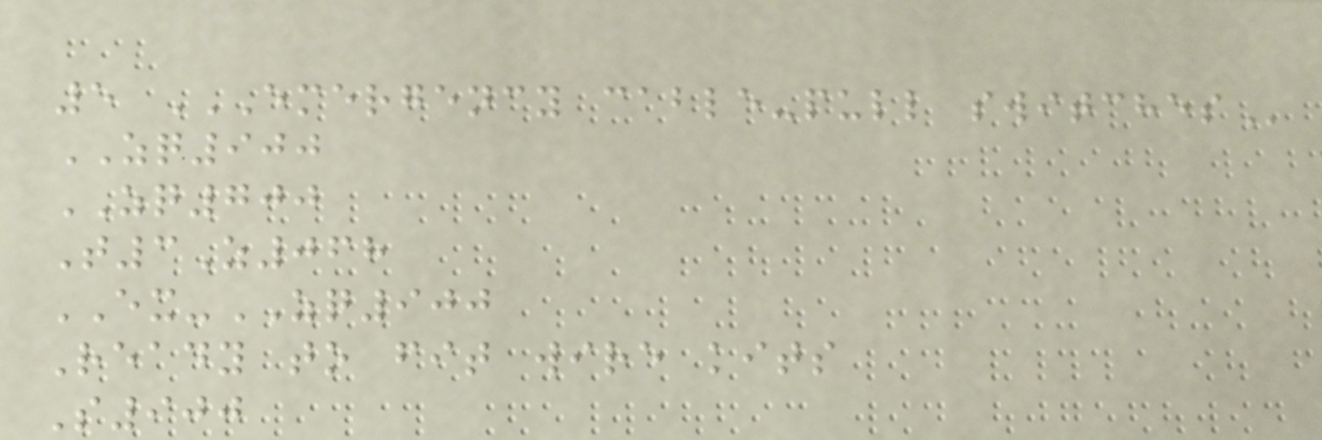5 EMERGENCY CABLE-PULL SWITCHES
ZQ900
ZQ700
T3Z068
EX-ZQ900
Ready to fit wire kits
S900
